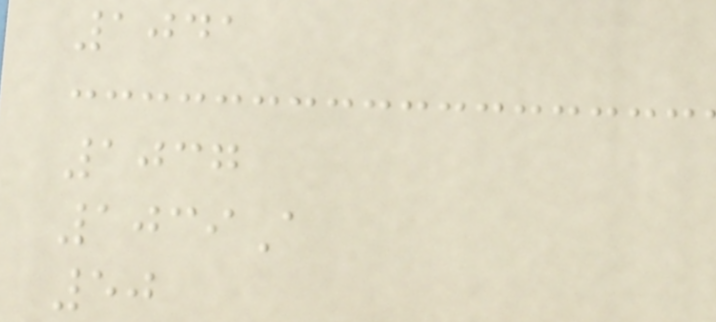1041
1037
1039A
50
